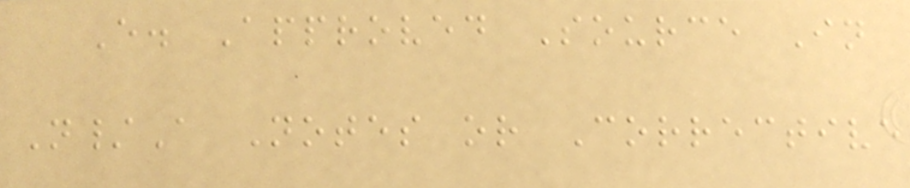E. Approved Source In
N/A Notes or Corrective
